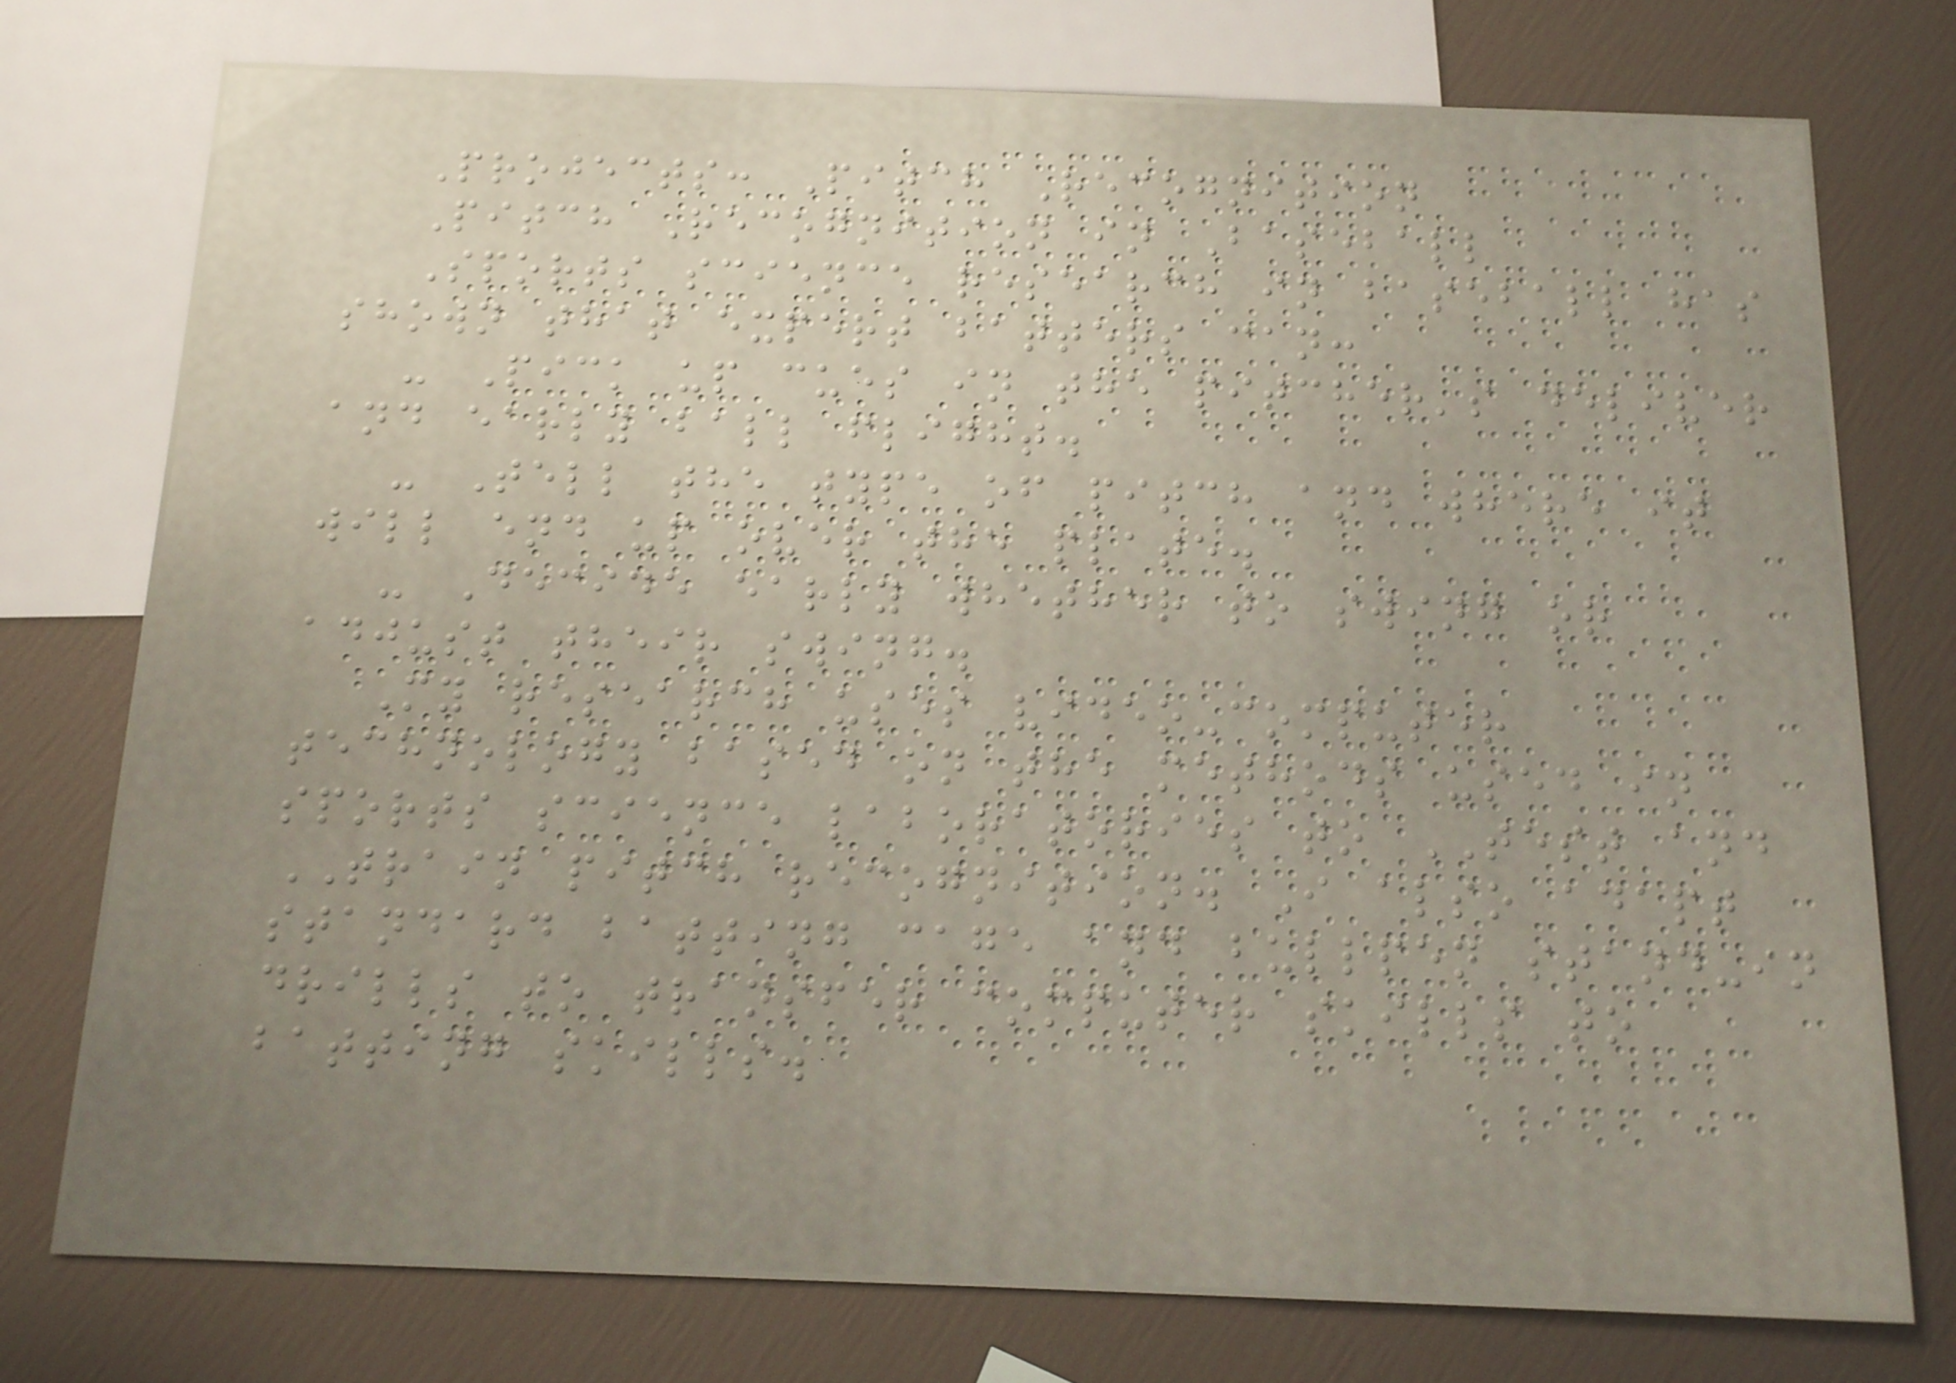Projects: Pitch Recognition
Pitch Recognition in Baseball
Sports science research in baseball has
shown that expert batters can:
- Pick up cues in the pitcher's deliver
and early ball flight.
- Tell the type of pitch and where it
will end up over the plate.
- Decide early whether to swing or
adjust their swing.
My research uses video-computer
technology based on the methods used in
sports science laboratories to TEST and
TRAIN pitch recognition. I also adapt
standard batting cage and bullpen stand-in
drills to transfer computer skills to
batting skills.
